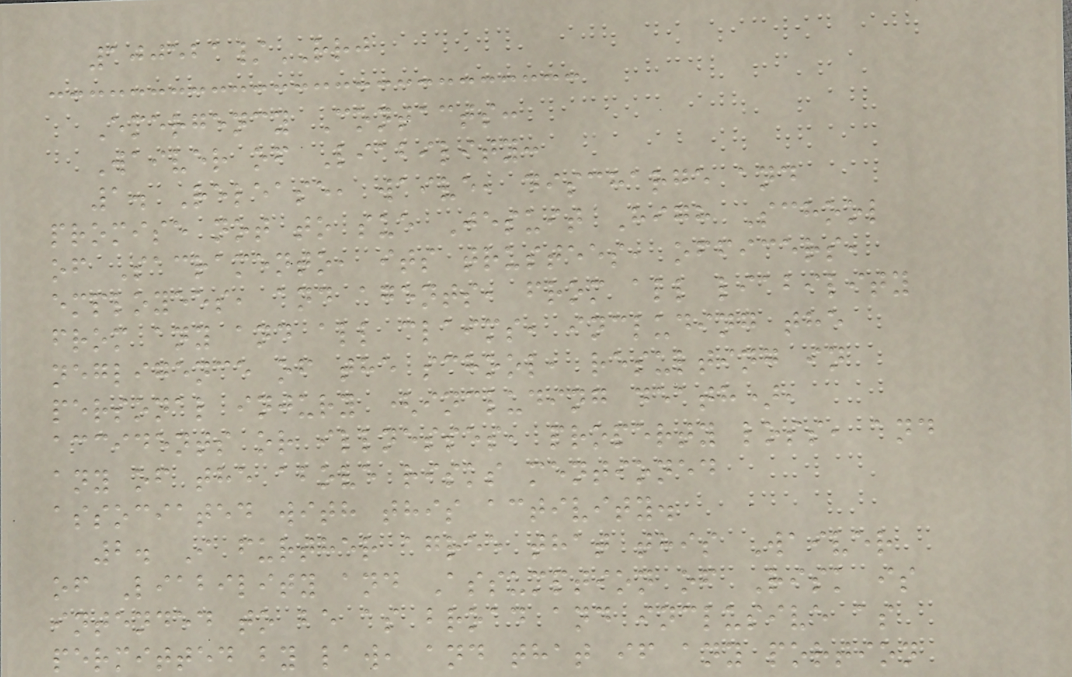100521/RRJ
Emergency Contacts:
Waiver of Liability:
1. Release, waive, discharge and
promise not to sue Jesuit High School
of Sacramento, its trustees, officers,
employees, and agents, from all liability
from any and all claims, including the
negligence of the school, resulting in
personal injury (including death),
accidents or illnesses, property loss, and
any of the above risks mentioned
associated with this activity.
2. I further agree that this Waiver
of Liability and Assumption of Risk is
intended to be as broad and inclusive as
permitted by law, and that if any portion
